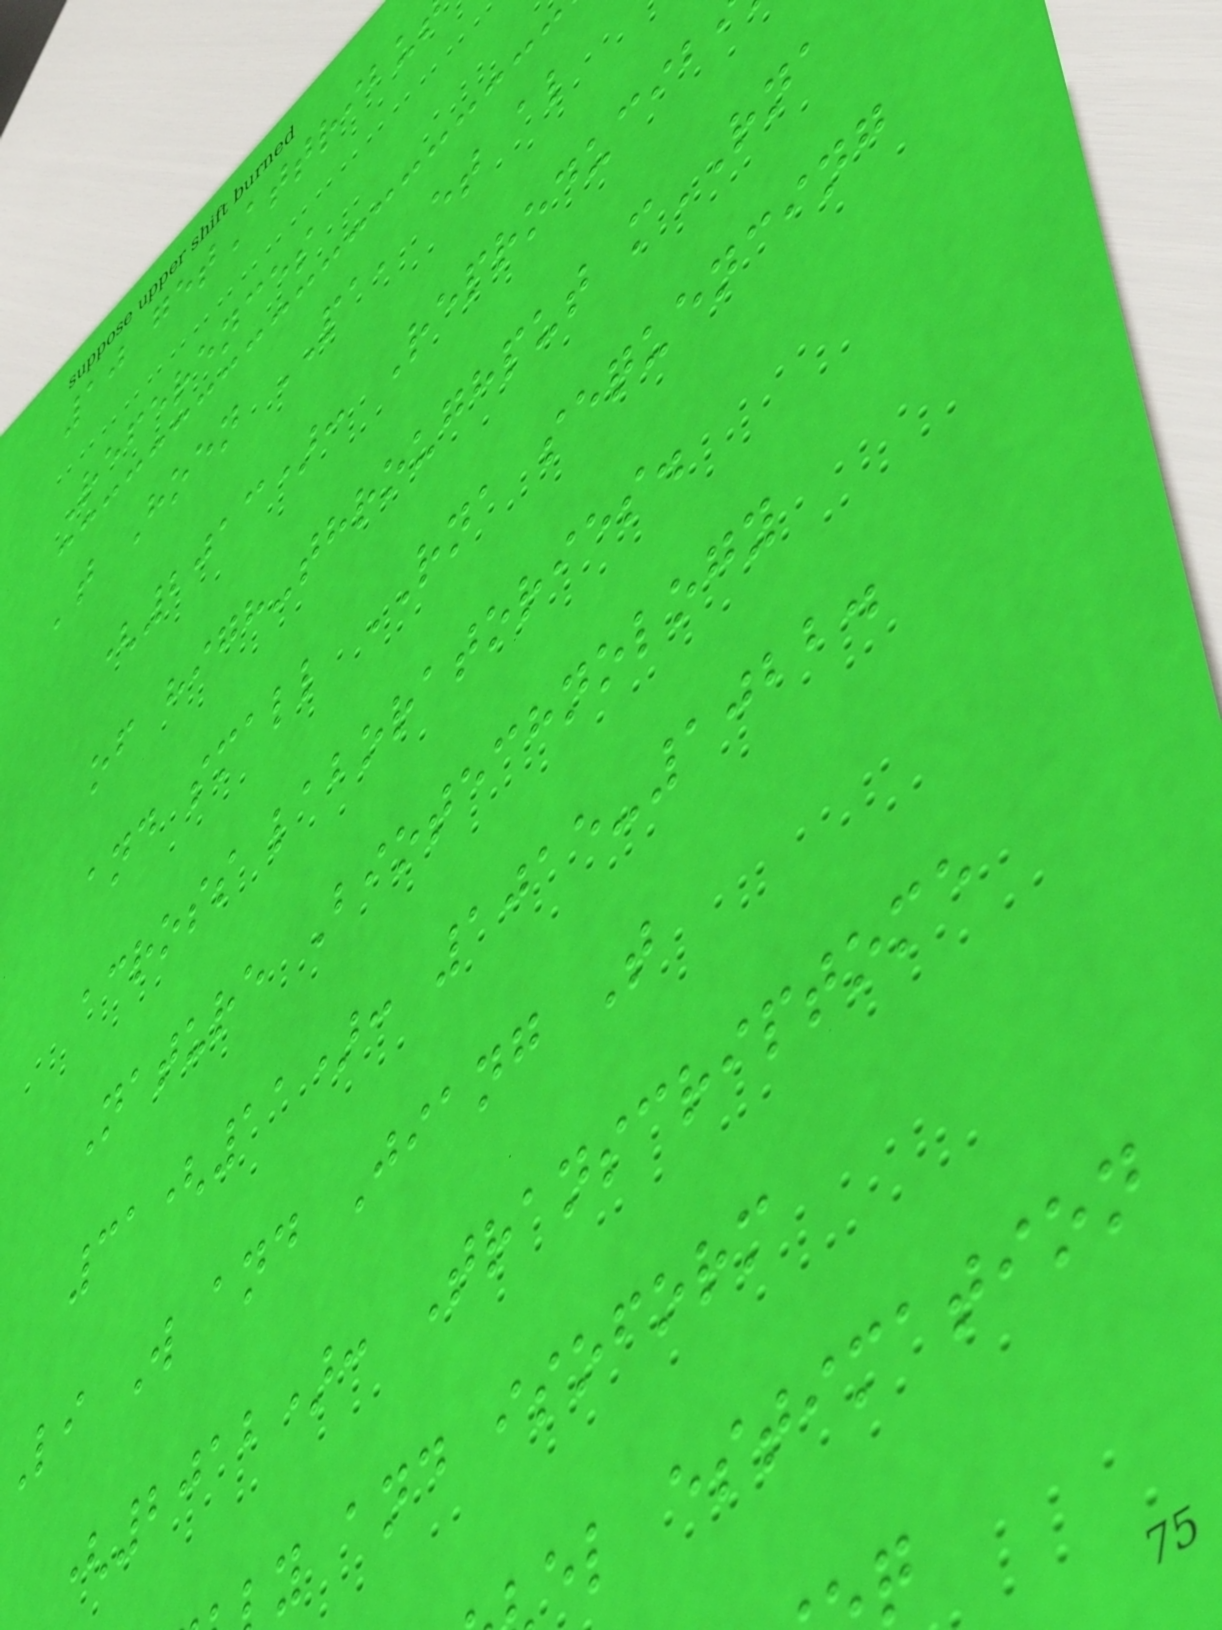10 getAttribu
References
't Hoen PA, et al
(2013): Reproducib
of high-throughput mRNA
and small RNA sequencing
across laboratories.
Nature Biotechnology
31(11): 1015-1022.
Li W and Jiang T
(2012): Transcriptome
y and isoform
el estimation
